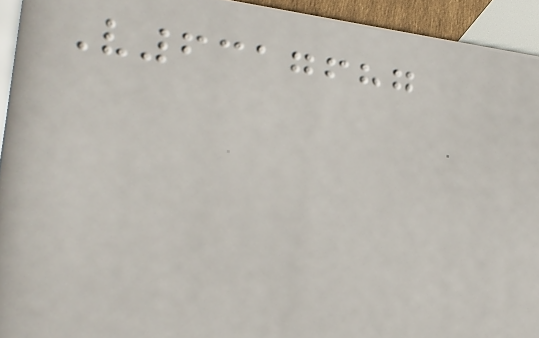V6317687
